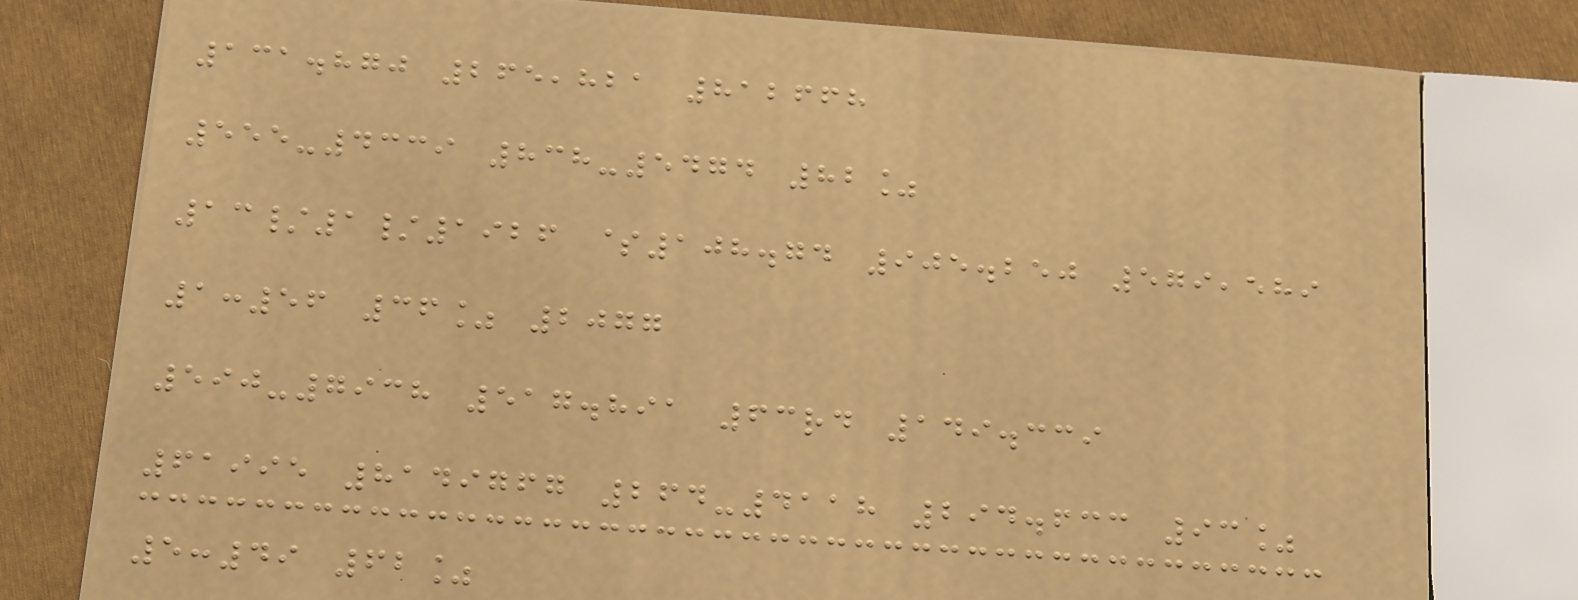131.870 265,821 812668
555-4339 838-5474 82%
13/1/1926 $108.74 905.250 579,589
1:56 36% 2077
590-7938 517.891 63rd 149.339
61995 8149767 264-4118 294.633 93%
5:49 62%
